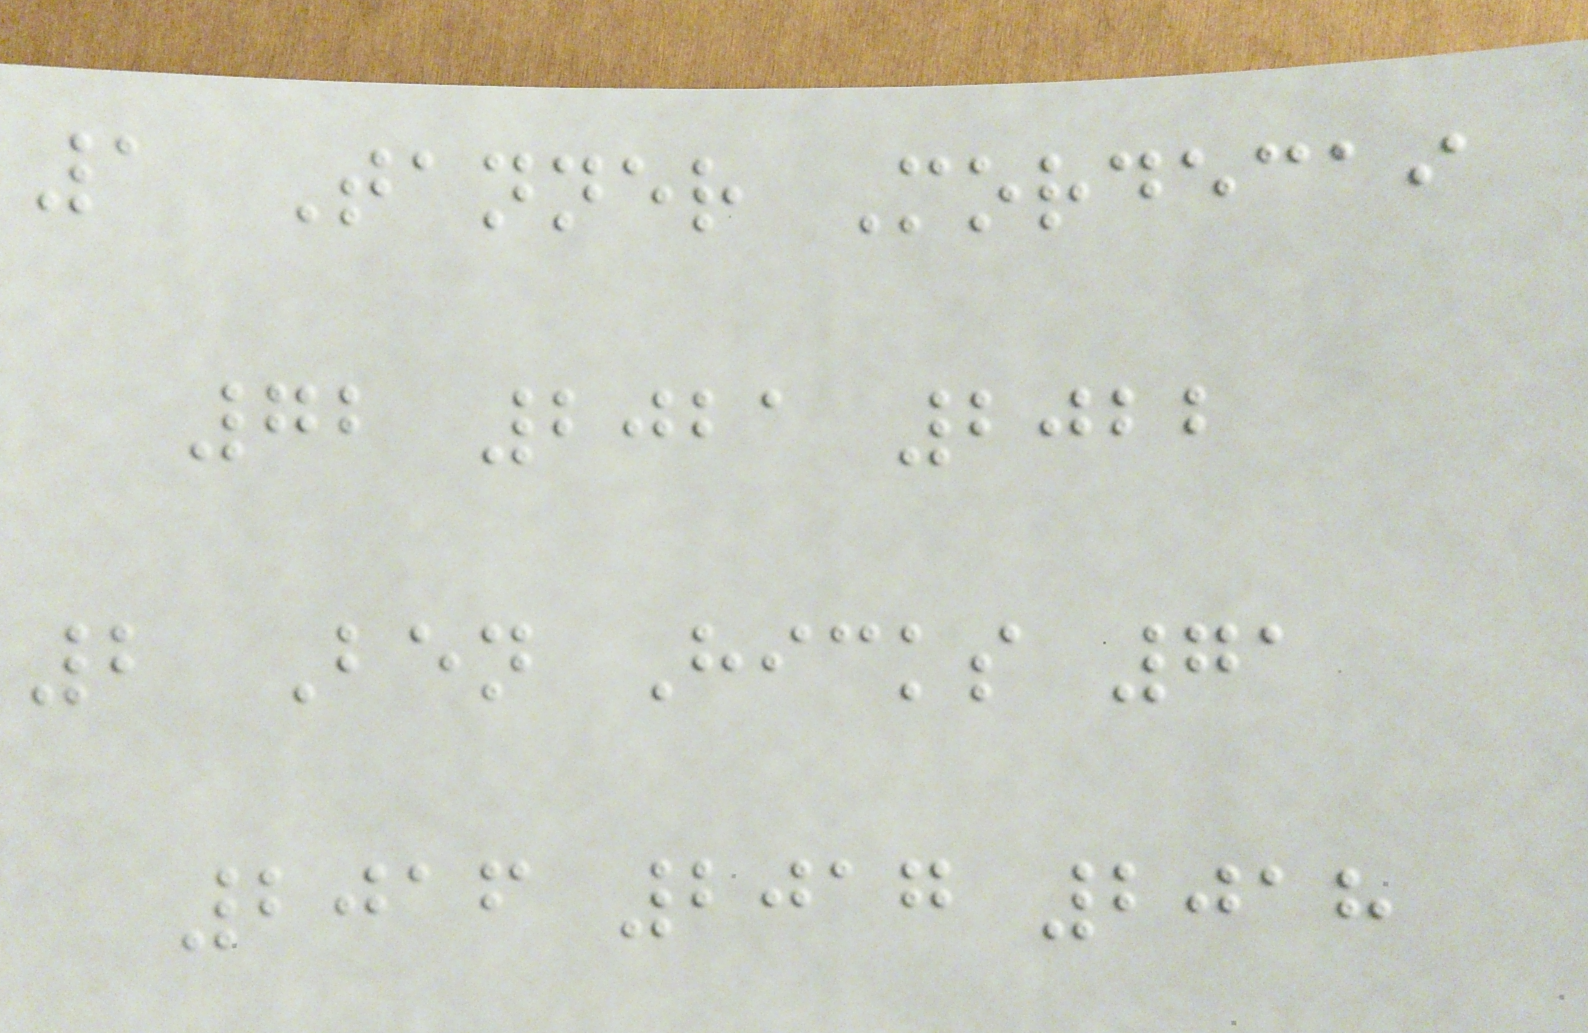1 Tanner Mordecai
72 2021 2022
2 Ben Hicks 71
2016 2017 2018
